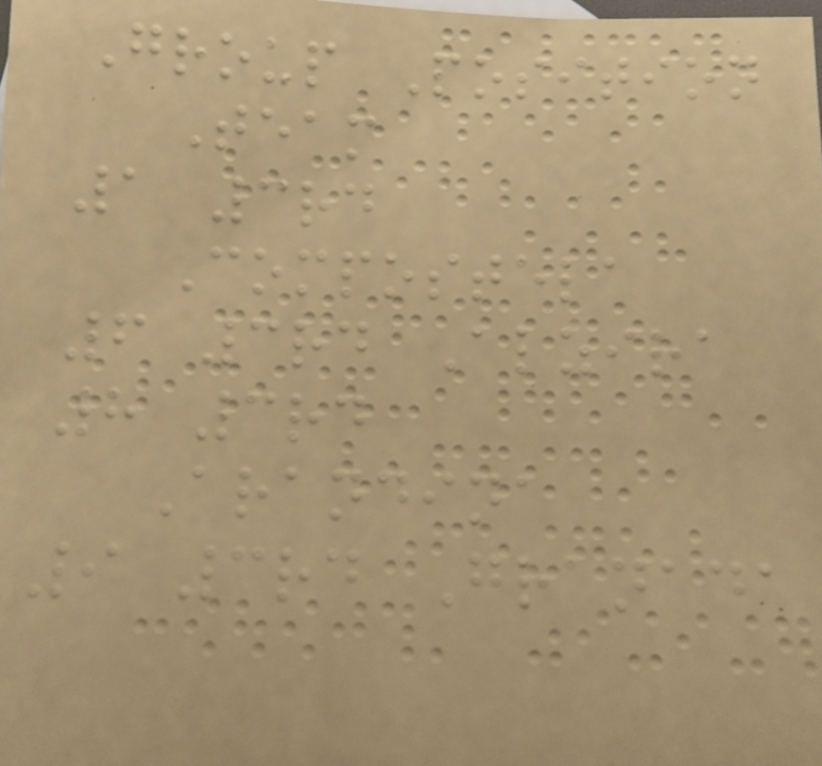Group Position
Team
1 3rd
Compostela
6 3rd Alzira
8 3rd
Arandina
9 3rd Granada
